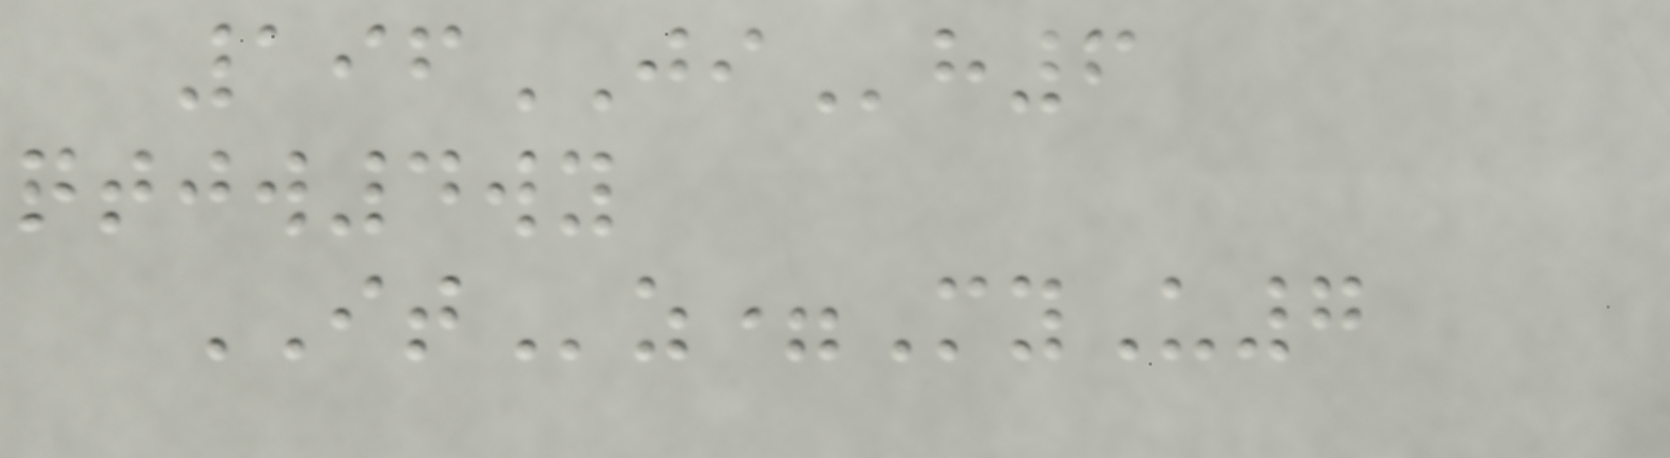196JIh6
qtjw4wy
ITz=MyU7
